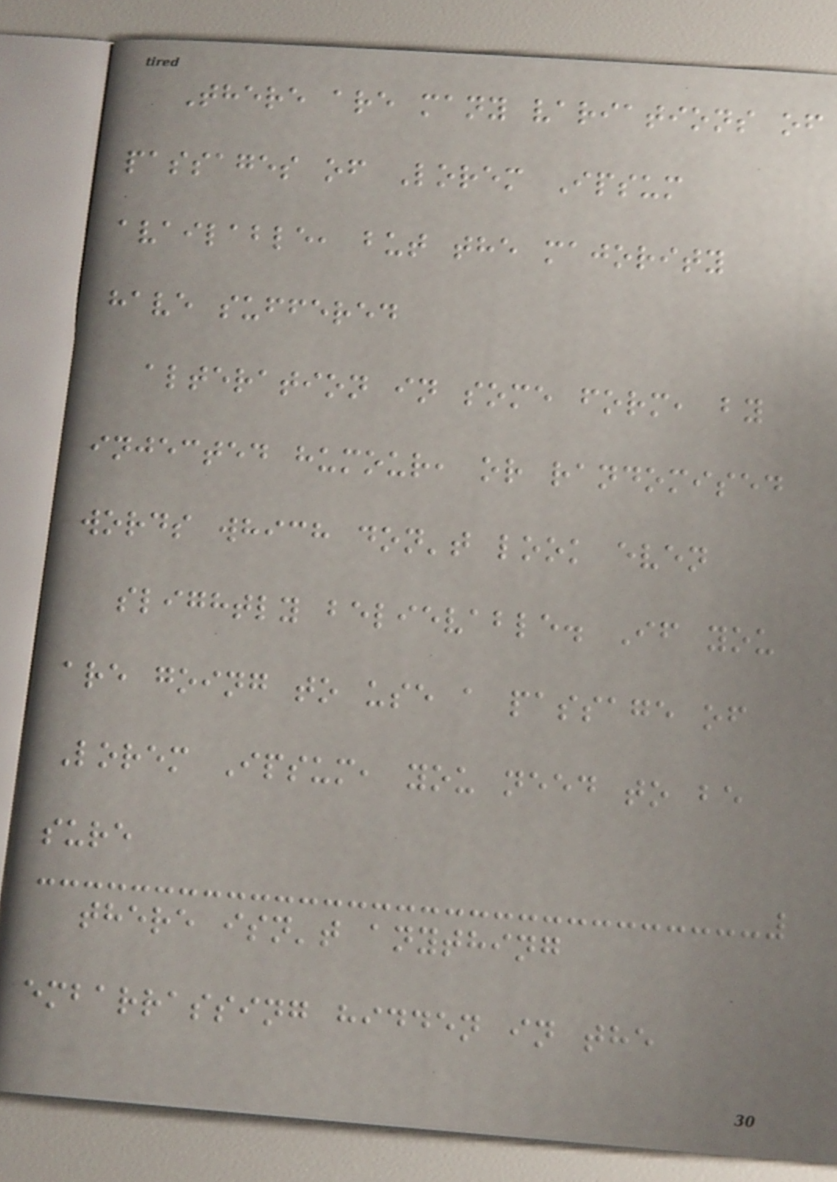There are many variations of
passages of Lorem Ipsum
available, but the majority
have suffered
alteration in some form, by
injected humour, or randomised
words which don't look even
slightly believable. If you
are going to use a passage of
Lorem Ipsum, you need to be
sure
there isn't anything
embarrassing hidden in the
